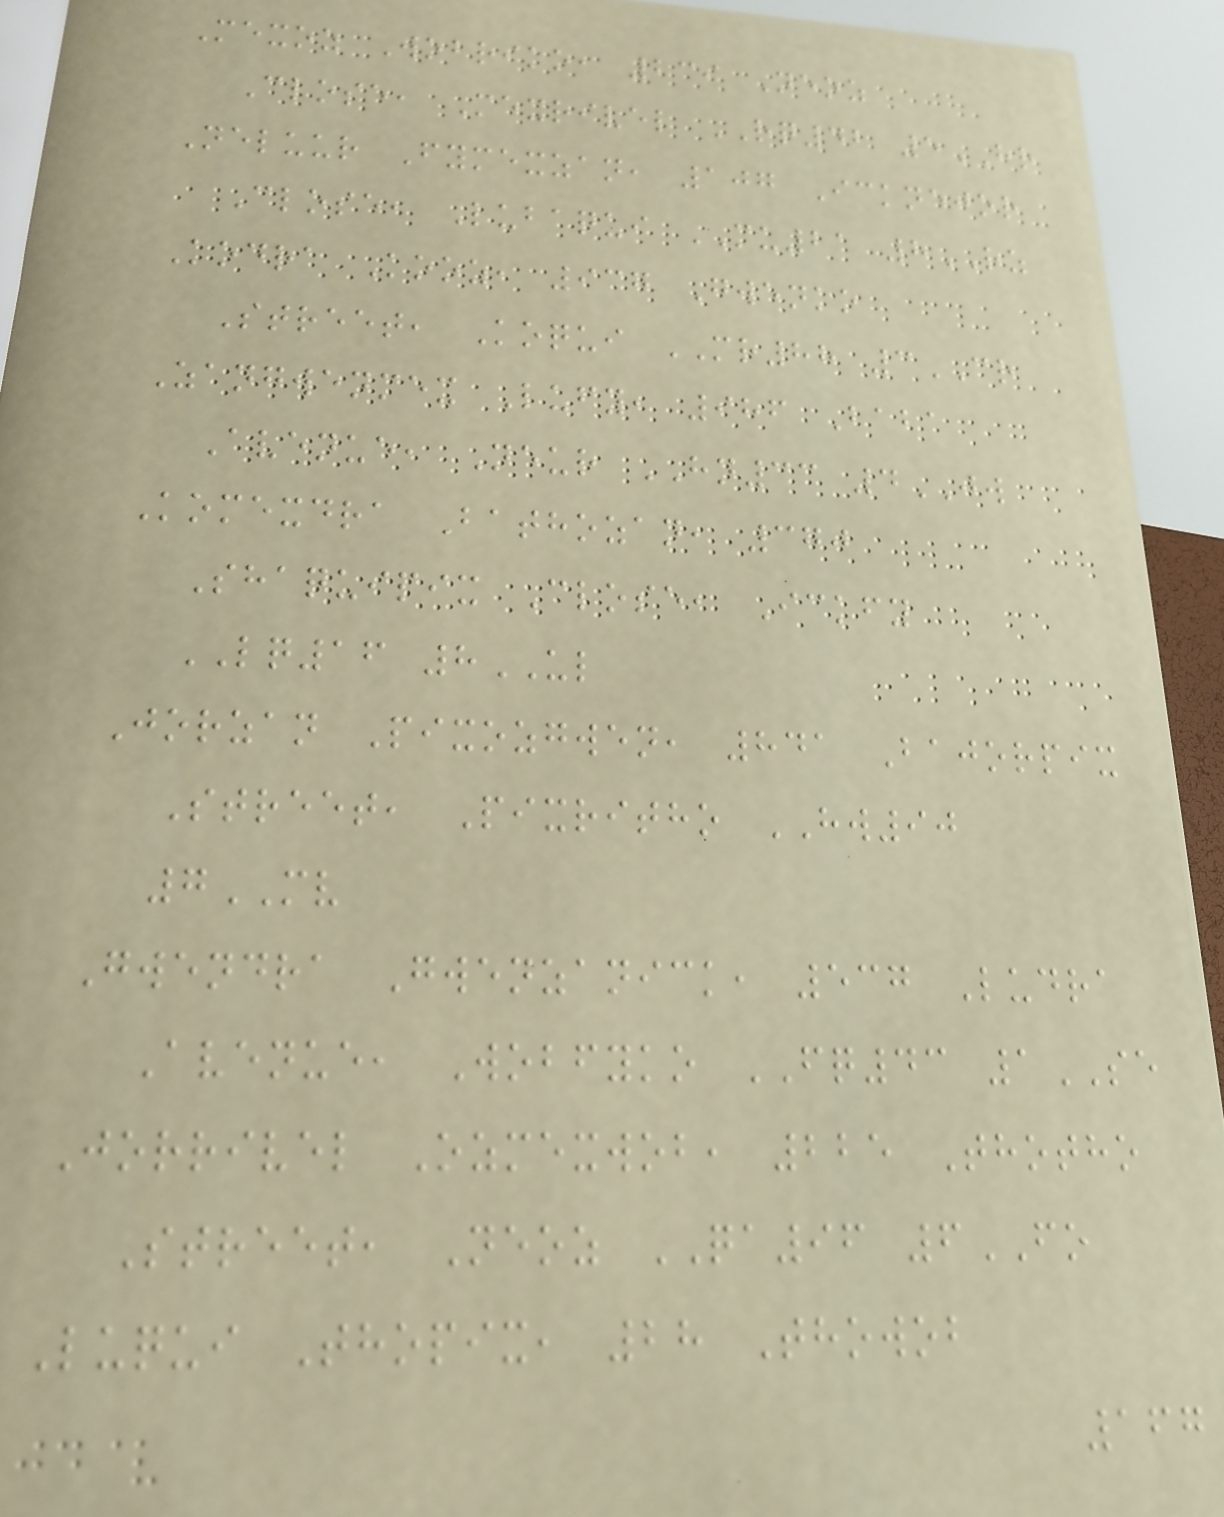Mexoz Wobriko, 239 Neoz
Close, Mexrivel RQ42 5HR
Neluur Fymexzan, 107 Icknejor
Close, Lubaqui MU21 8RZ
Kodra Kooz, 937 Gwenko
Street, Koqui MR88 3CR
Zangwenmex Lufy, 986 Baba
Avenue, Neur HN33 4JW
Komexdra Bathozan, 370
Shaquipix Close, Ickfy
LQ16 8UL
Jorzan Pixozgwen, 841 Bajorpix
Street, Pixritho HW90
7MV
Gwendra Gwenzanick, 537 Ludra
Avenue, Wobfyko FQ43 1SE
Jorrivel Ozmexwob, 225 Thotho
Street, Neoz QA96 6FO
Luqui Thopix, 28 Thowob
167
